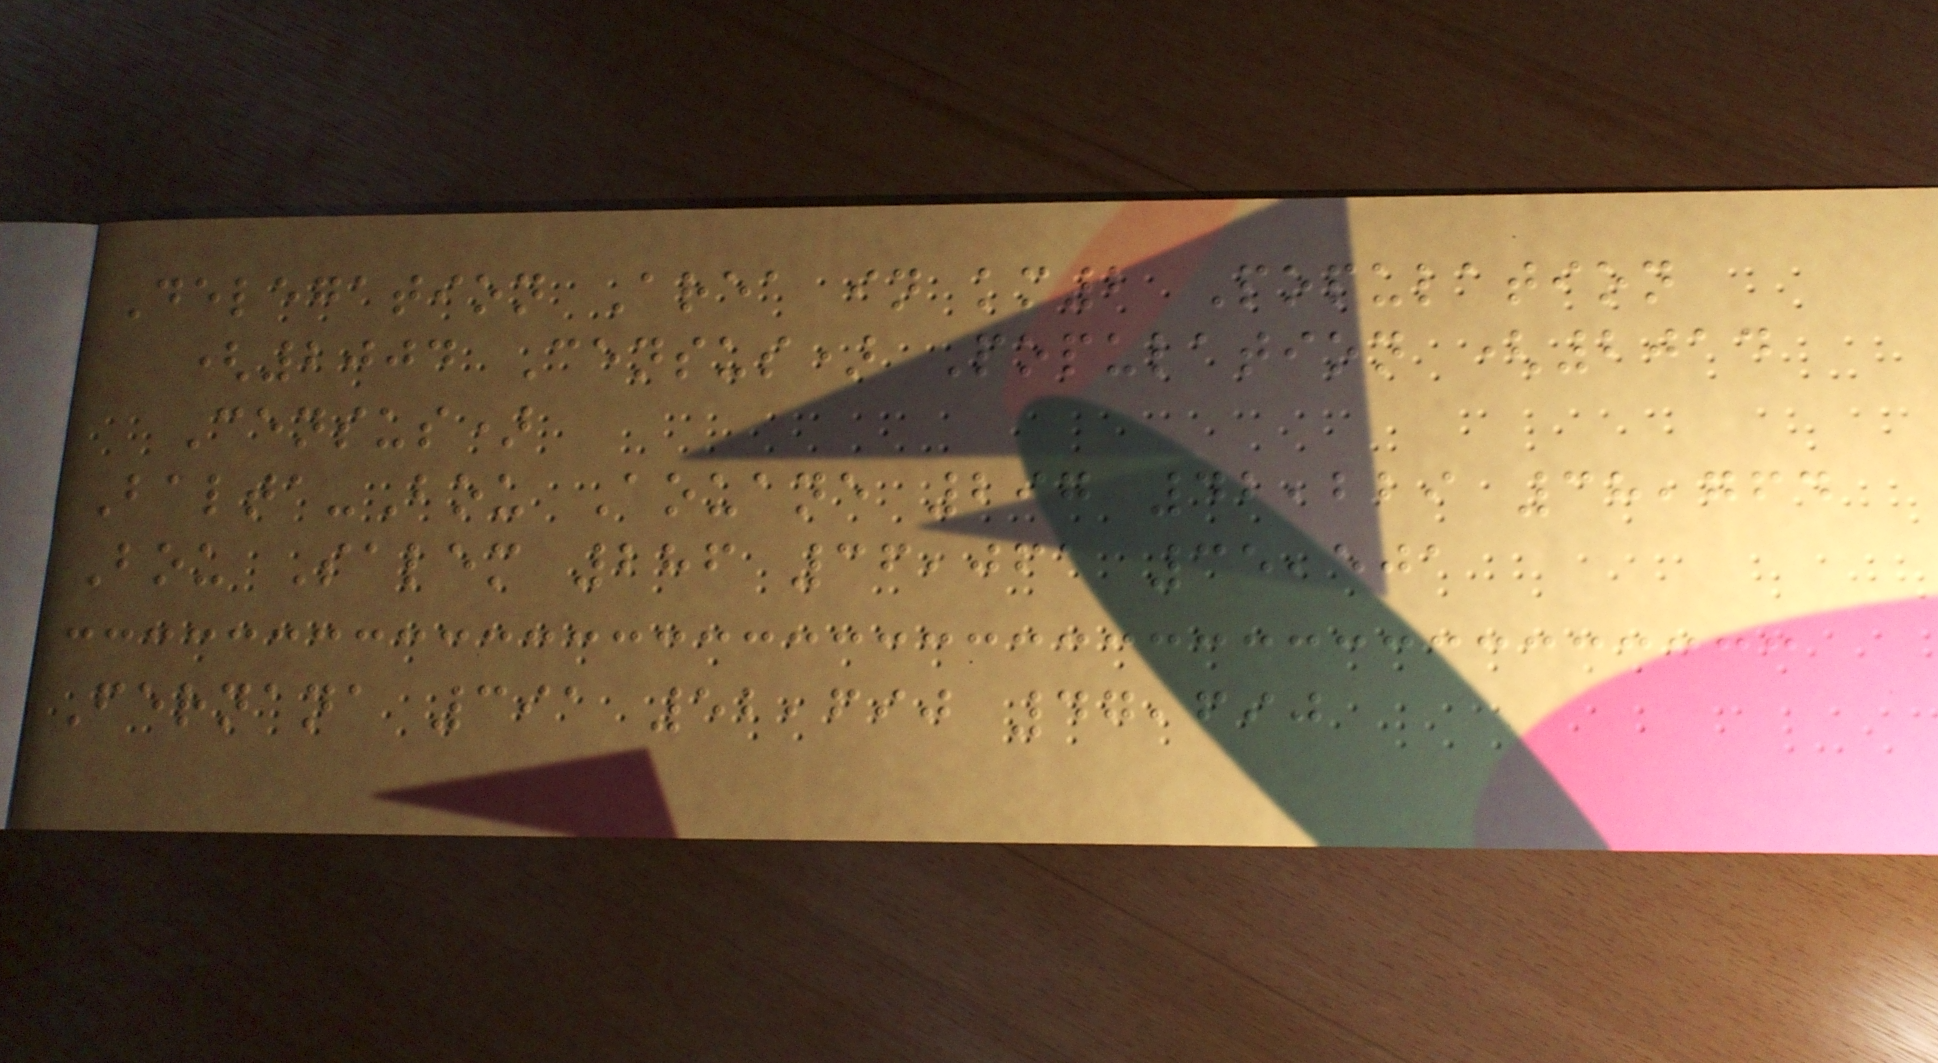Delegation Area in km2 Population
(2004 Census) Population (2014
Census)
Balta-Bou Aouane 297 42,229 38,764
Bou Salem 286 36,061 35,501
Fernana 391 52,690 47,690
